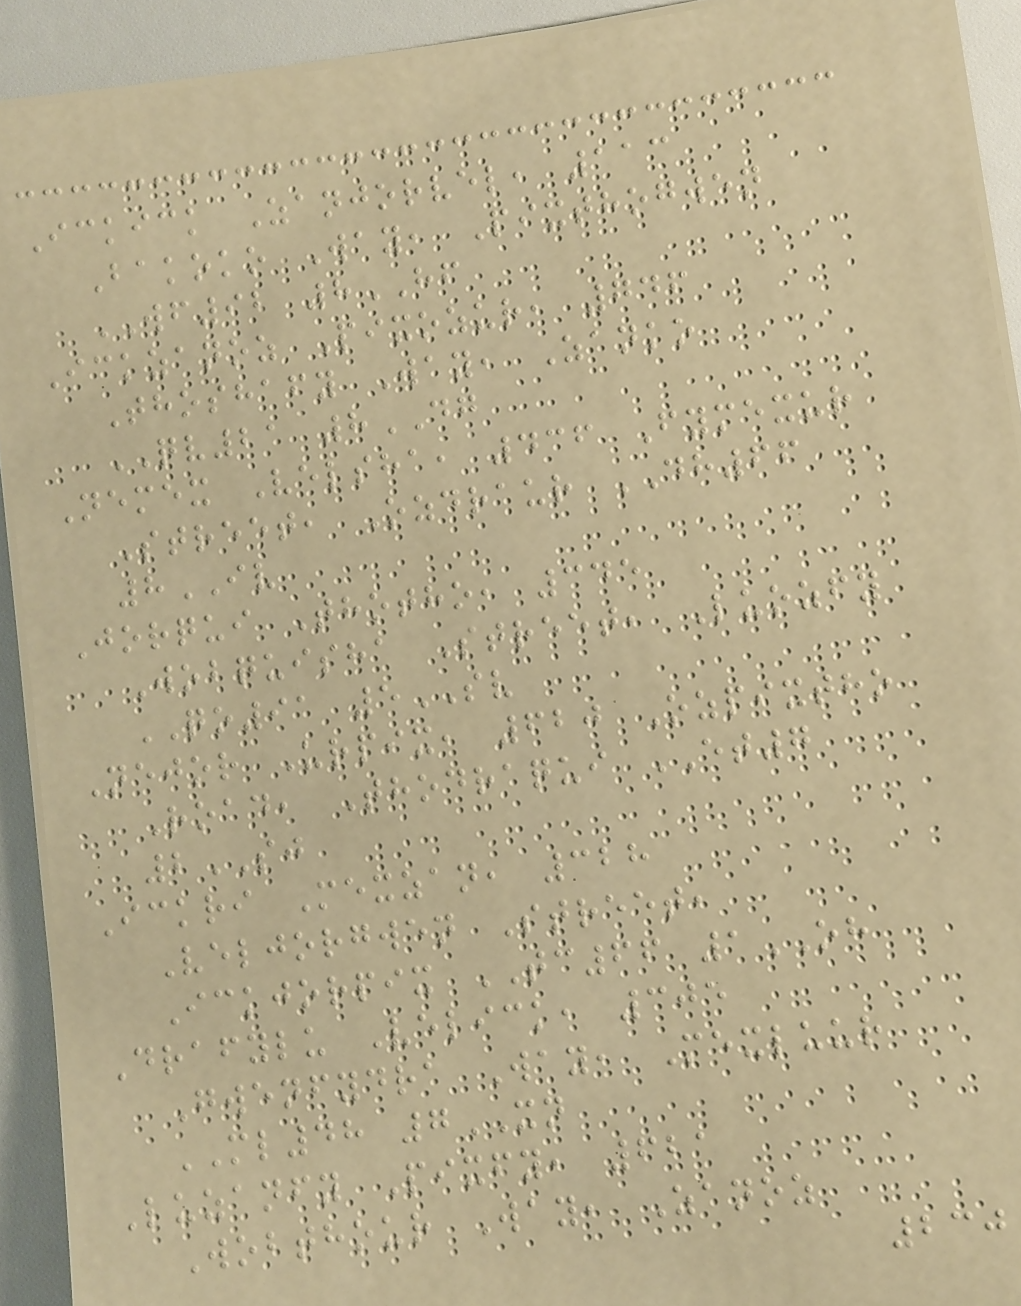Ickick Zanjorvel, 113
Bakoko Way, Pixthogwen
WF92 8HF
Ickzanoz Pixozur, 746
Thoshafy Way, Zanko
QV21 8DG
Nemex Velsha, 436 Fymexur
Street, Ozdraur DH66
8IV
Jorqui Thotho, 345
Wobquisha Street, Luozfy
QO91 5SV
Nejor Urpix, 620 Ozpixtho
Road, Thodraqui ET7
2SJ
Ickri Mexzan, 328
Veljorgwen Street,
Ickjorpix TC66 1OH
Drafylu Velick, 305
Gwenfydra Way, Mexluur
ML48 7XN
Luzanfy Pixfy, 621
Wobthour Way, Zanoz
230
